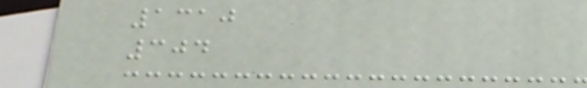1310
304
